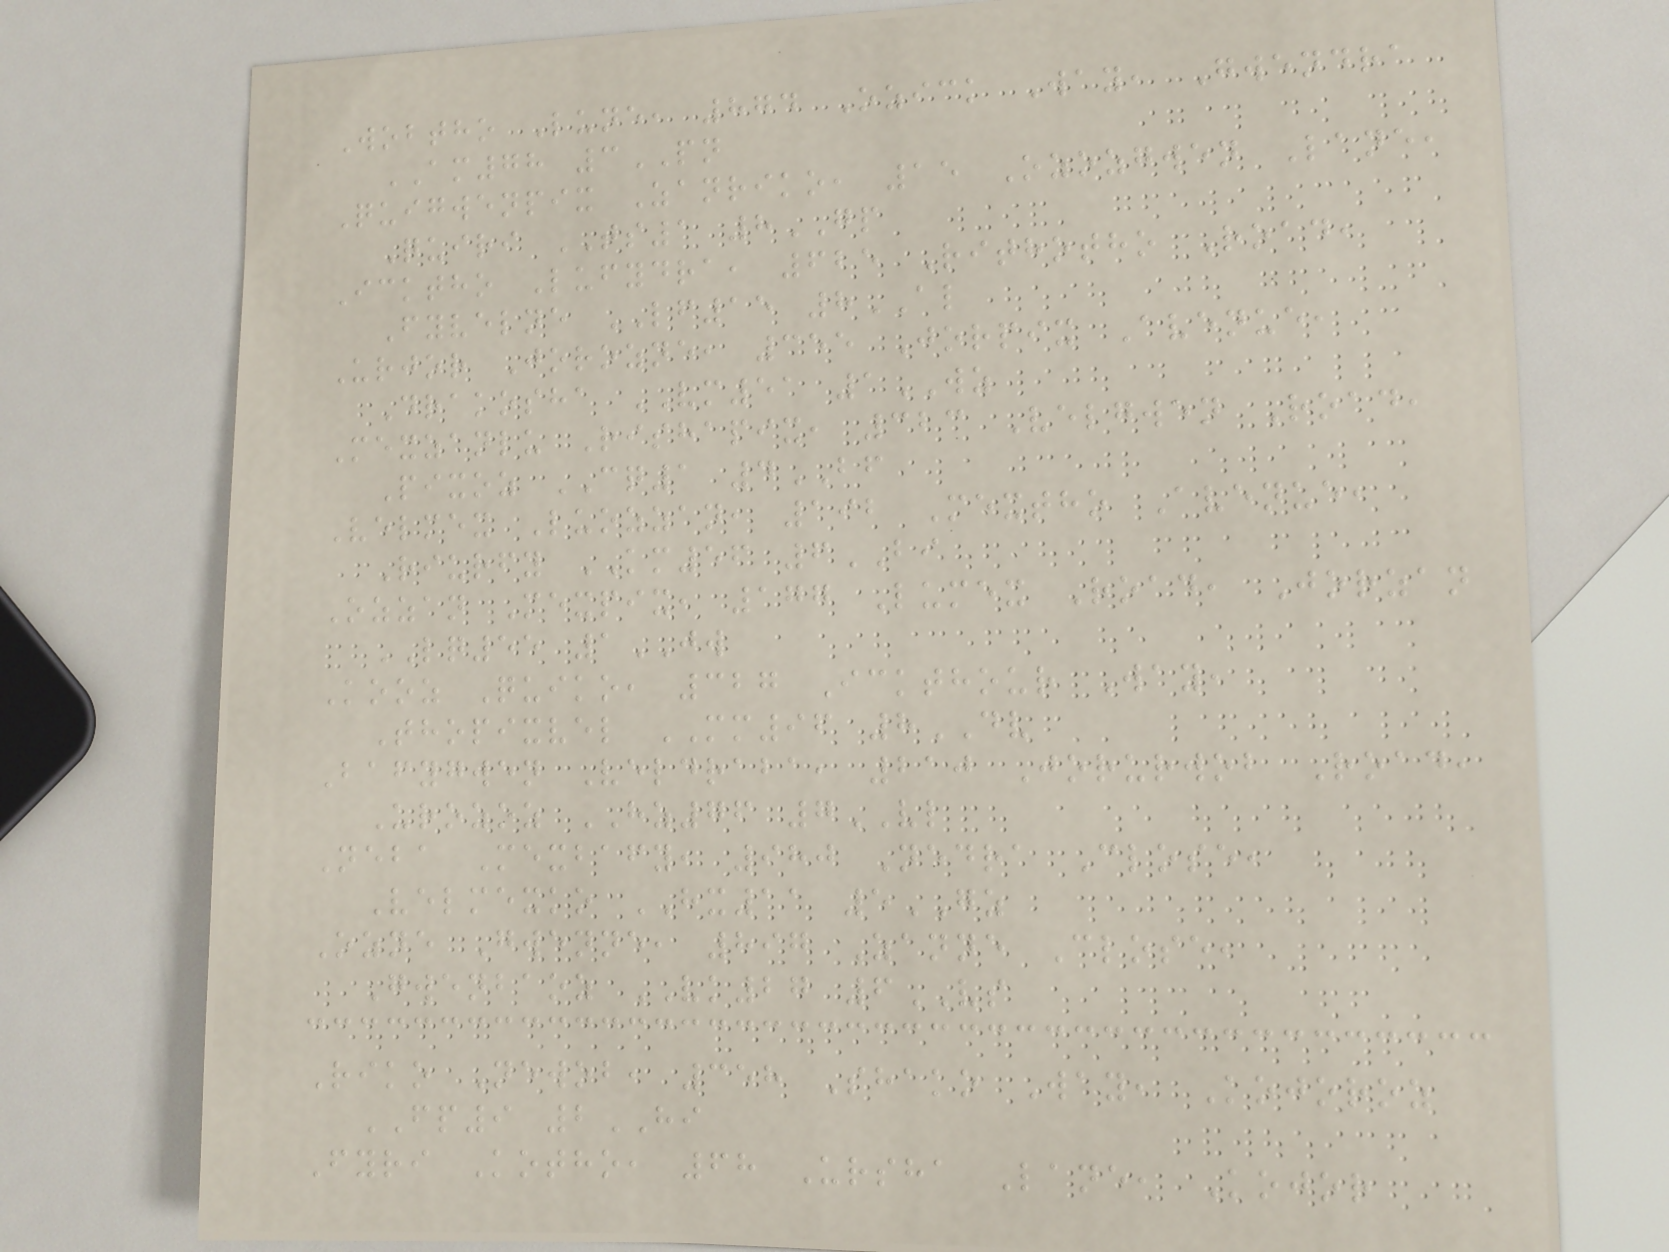Wobtho Lune, 874 Ozick Way, Gwendra
AM78 3PN
Quigwenpix Zanriko, 15 Ozozgwen Lane,
Quiri TS1 8GP
Icktho Lufydra, 625 Rithotho Road,
Fyvelne LF15 8AL
Urjor Jorozne, 355 Jorpix Avenue,
Drakosha VM51 1WZ
Mexzanlu Rishapix, 323 Velgwen Road,
Pixoz CQ1 4BF
Velmex Luozzan, 192 Mextho Avenue,
Riurfy KM56 6BI
Ozzan Mexpix, 177 Lumex Road, Jorzan
LQ55 1JW
Kooz Quiko, 327 Ickthour Way,
Thopixvel MM96 8DV
Bafygwen Veldraba, 210 Jorurwob Road,
Urozoz HZ76 7VL
Neba Mexbafy, 980 Nedra Close,
Velmexko HX11 5GZ
Ozne Gwenne, 897 Zanne Close,
Gwenbaoz VK27 6VS
Riko Newob, 358 Shako Way, Kojoroz
FP9 2HI
Fyri Kotho, 68 Ursha Lane, Kojor
